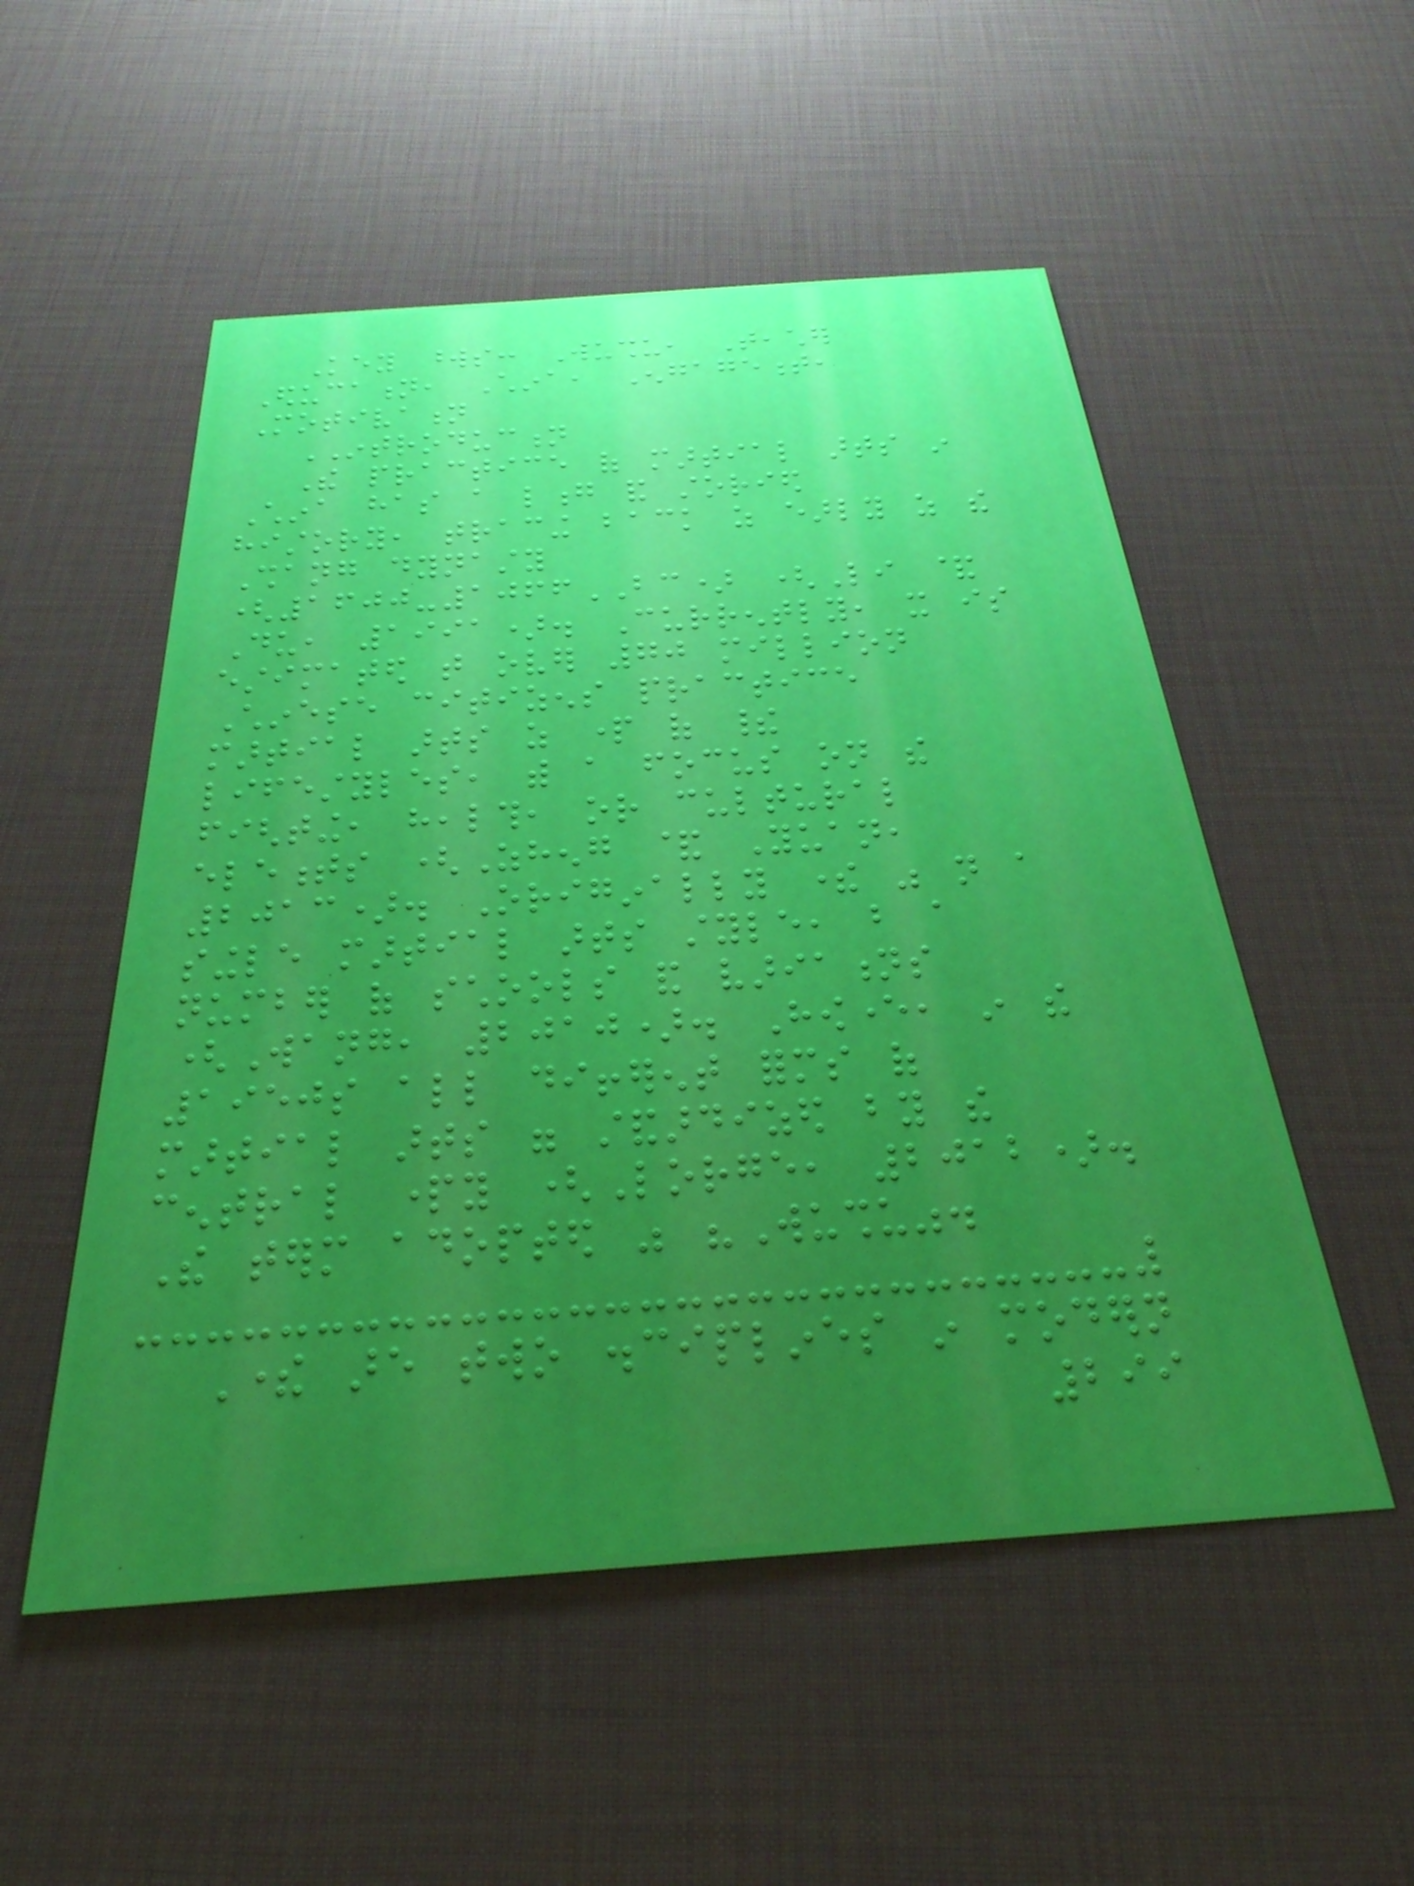Key words: Wushu, Teacher
Education, China, Engagement,
Motivation
INTRODUCTION
The practice of martial arts in
China has a long and storied
history, tracing back as early as the
Shang dynasty
(1600-1066BC) (Li &
Du, 1991). Currently, it is
estimated that over 70 million
Chinese citizens practice
martial arts as part of their
lifestyles, with a focus on the
fighting, health, or cultural
elements (Zheng & Yuan,
2013). Originally there was not a
single martial arts style, but a
number of schools and variations
(Wang, 2010). However, in the
1950s all different forms of
martial arts were standardized by the
central party (Lorge, 2012).
The term adopted was "Wushu".
There are two disciplines in modern
299
